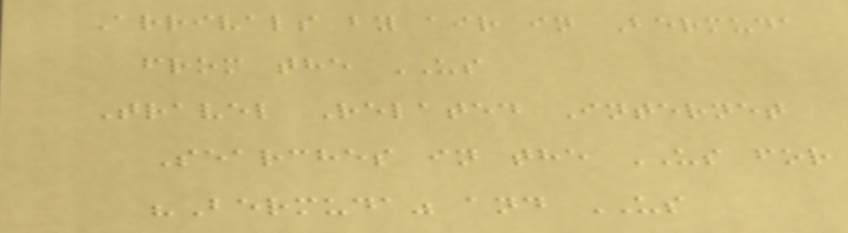Arrivals by air in Bermuda
from the US
Travel Related Internet
Searches in the US for
"Bermuda" and US
